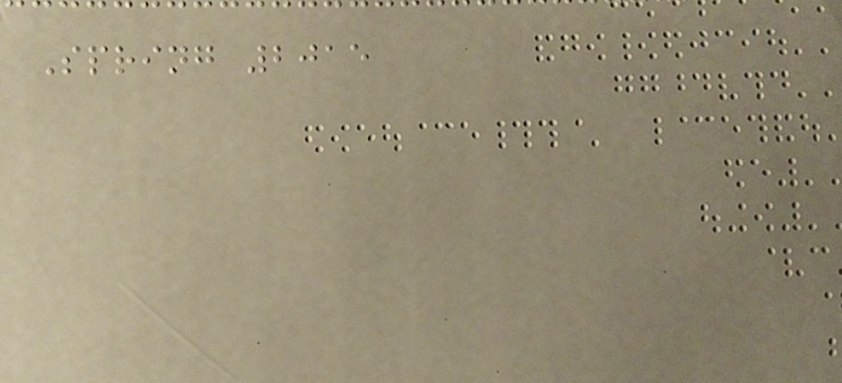Spring 2015
